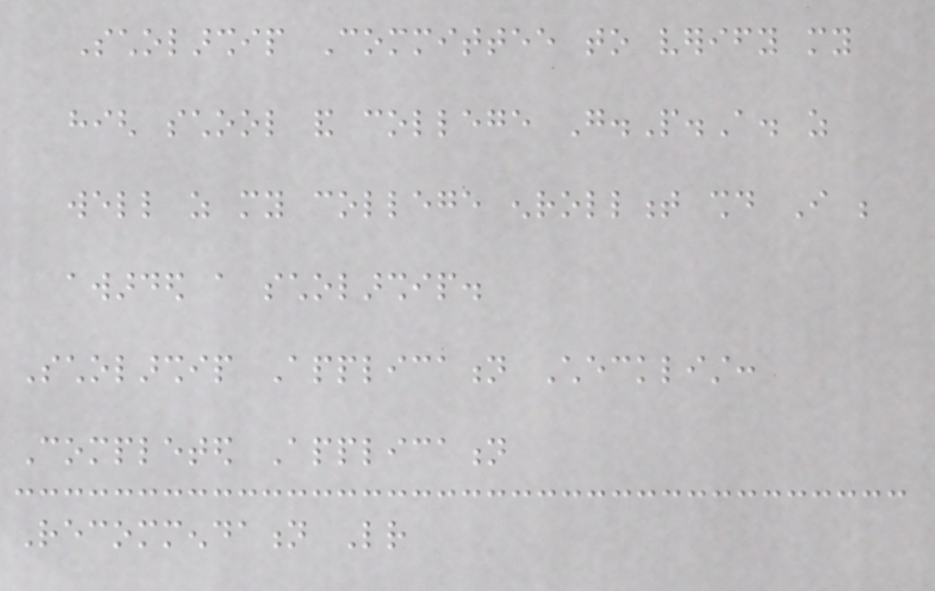Scholarship Committee to verify my
high school and college G.P.A. as
well as my college enrollment should I be
awarded a scholarship.
Scholarship Application Checklist:
Completed Application
Recommendation Letter
